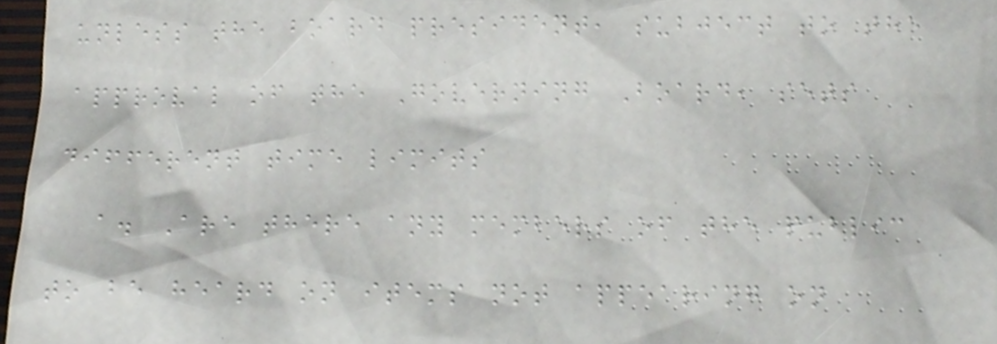unless the board president, subject to the
approval of the Governing Board, sets
different time limits
a. Are there any members of the public
to be heard on items not appearing on
